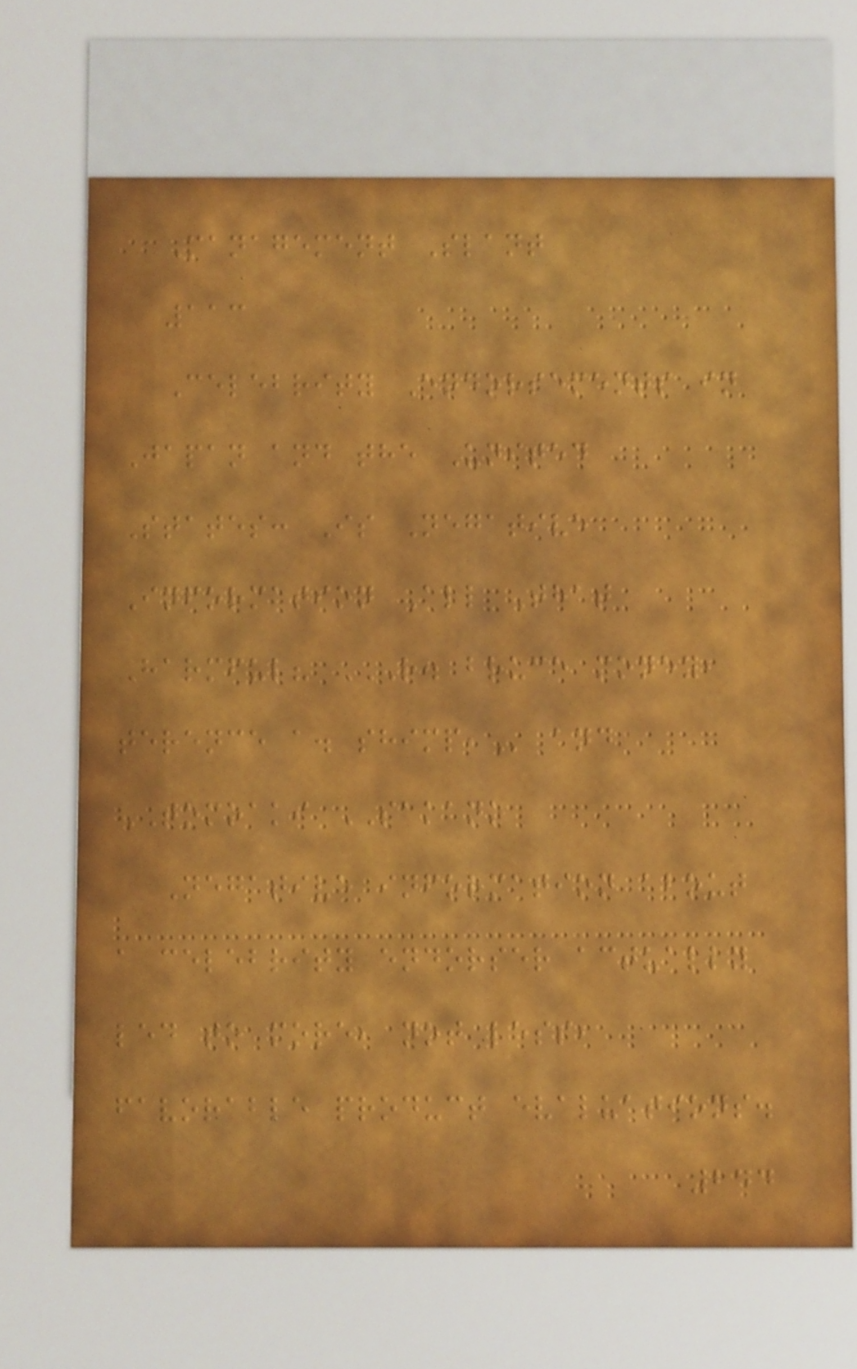Management Slant
113
Celebrity Endorsements in
Japan and the United
States: Is Negative
Information All That
Harmful? R. BRUCE MONEY,
TERENCE A. SHIMP, and
TOMOAKI SAKANO
Negative information about
a celebrity endorser actually
led to more, not less,
favorable product evaluations.
244
